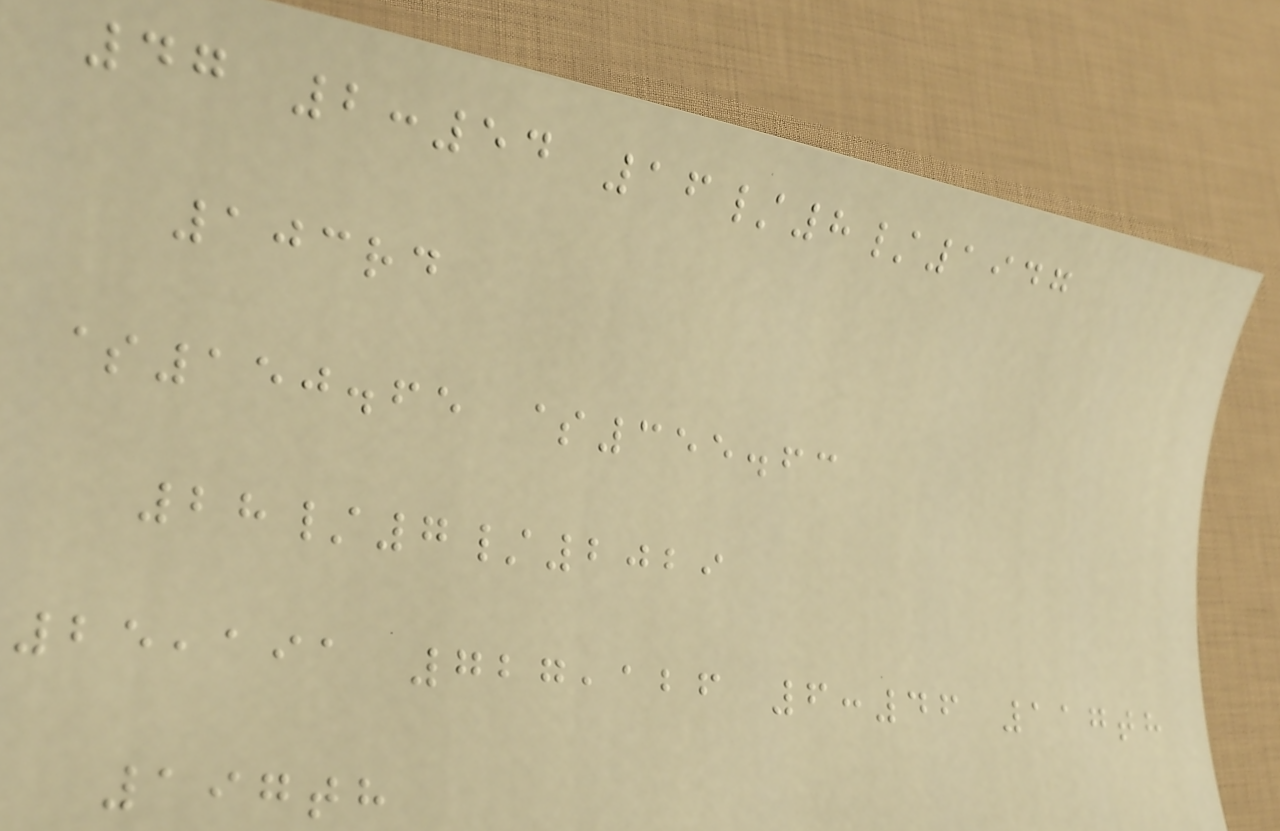47 2:54 16/8/1947
103rd
$150.65 $355.63
28/7/2029
25,191 727,126 6:46 117th
197th
